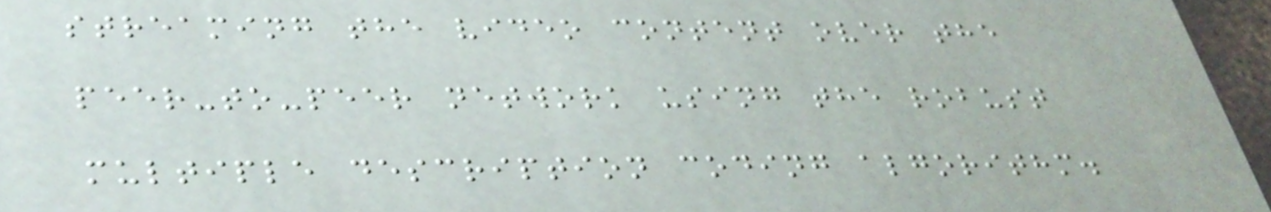streaming the video content over the
peer-to-peer network using the robust
multiple description coding algorithm.
